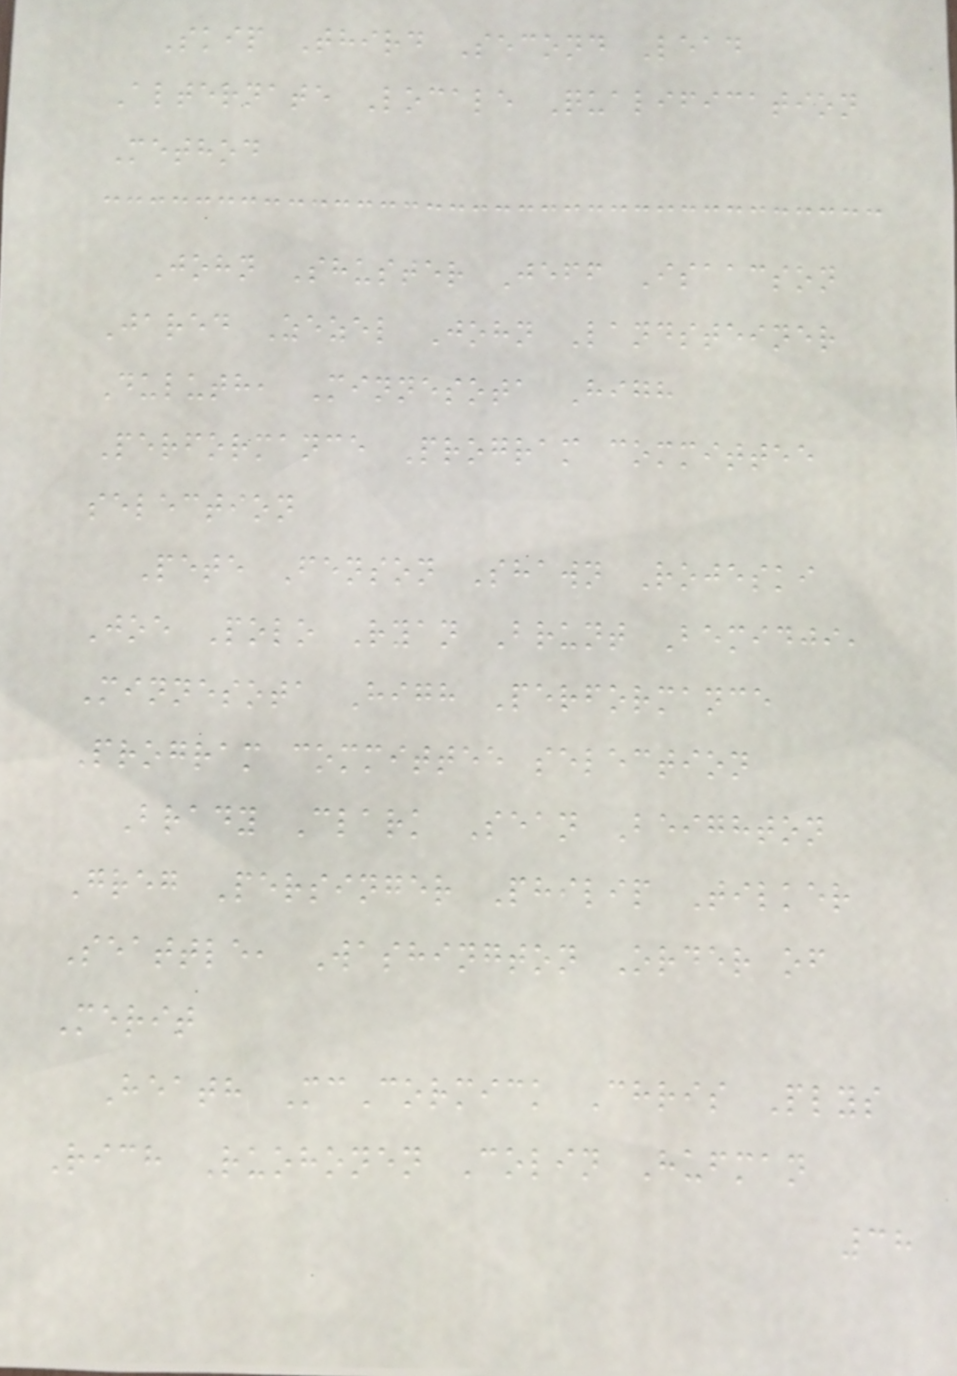Skip Third Second Lead
Alternate Locale Qualification
Method
John Shuster Jeff Isaacson
Jared Zezel John Landsteiner
Duluth, Minnesota High
Performance Program committee
selection
Pete Fenson Shawn Rojeski
Joe Polo Ryan Brunt Bemidji,
Minnesota High Performance
Program committee selection
Brady Clark Sean Beighton
Greg Persinger Philip Tilker
Seattle, Washington Order of
Merit
Heath McCormick Chris Plys
Rich Ruohonen Colin Hufman
38
